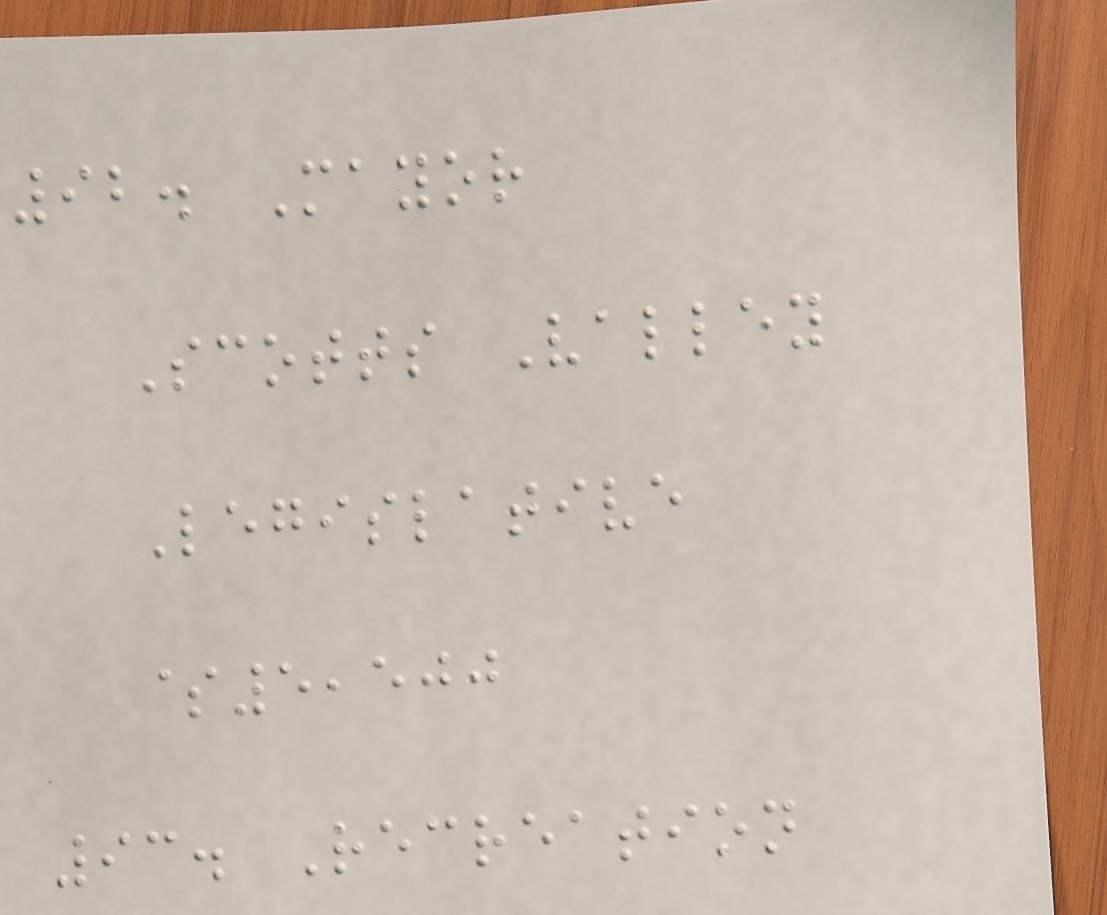92. Mayor
Scotts Valley
Legislative
$5,500
93. Recreation
